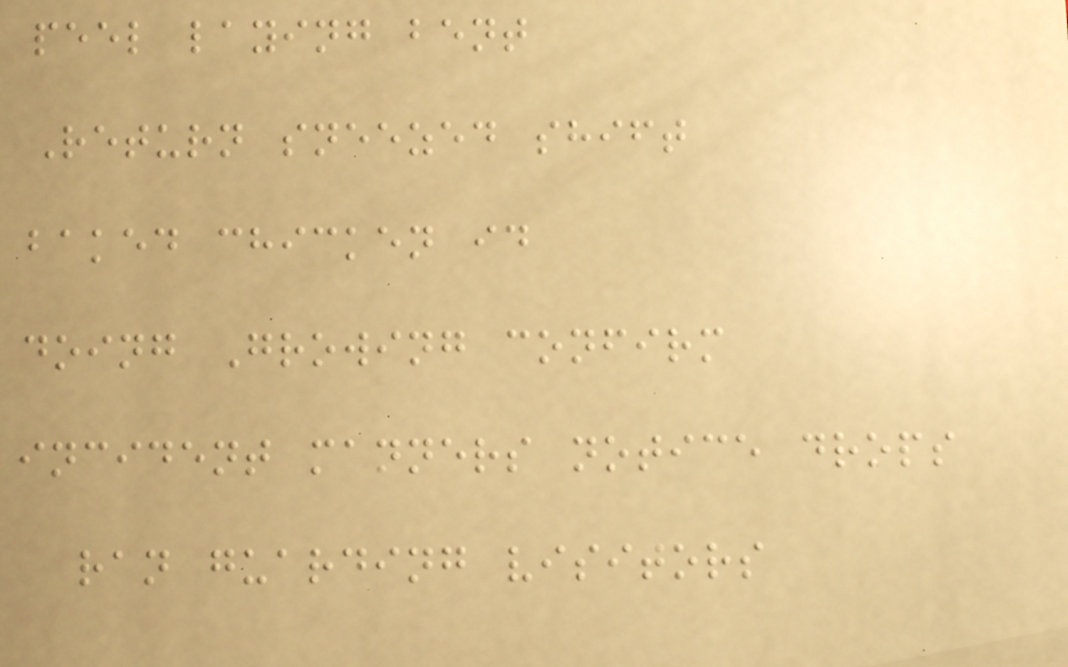peel laying bent
Return sneezed shift
baked chicken id
doing Growing confirm
incident manners notice drops
ran guarding visitors
